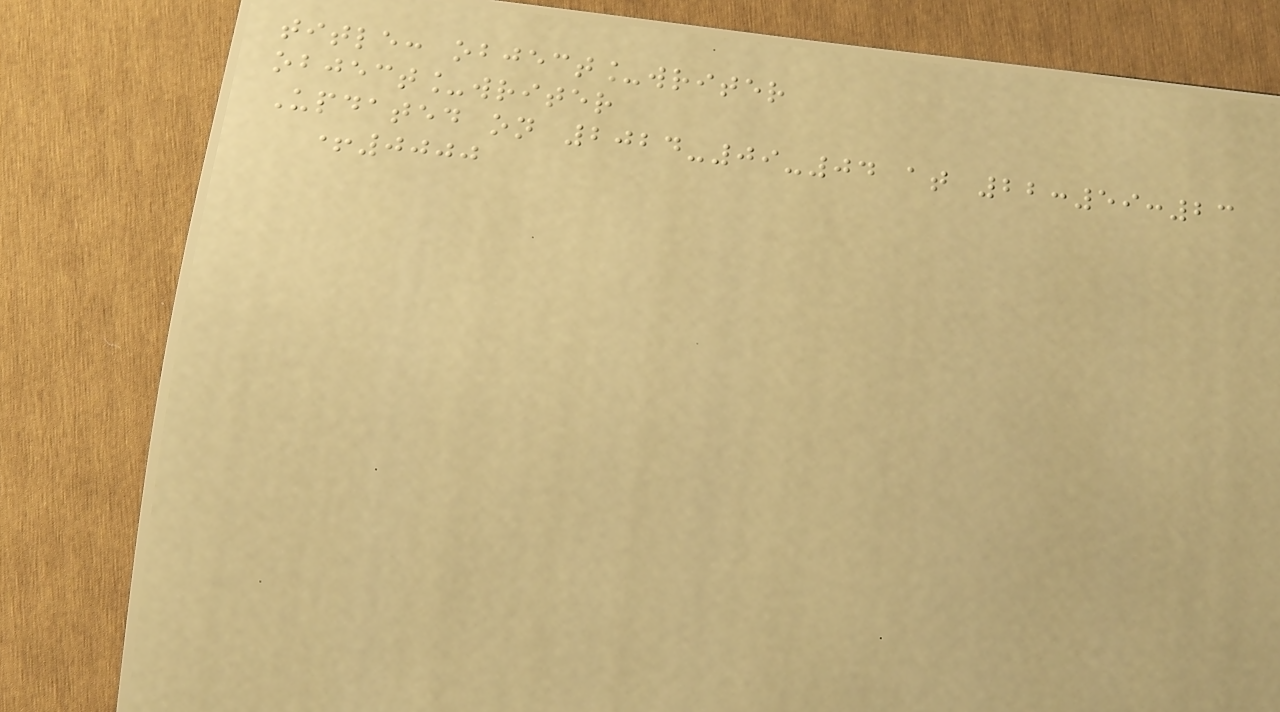title: object_writer
object_writer
Updated on 2024-09-04 at 22:59:23
+0000
